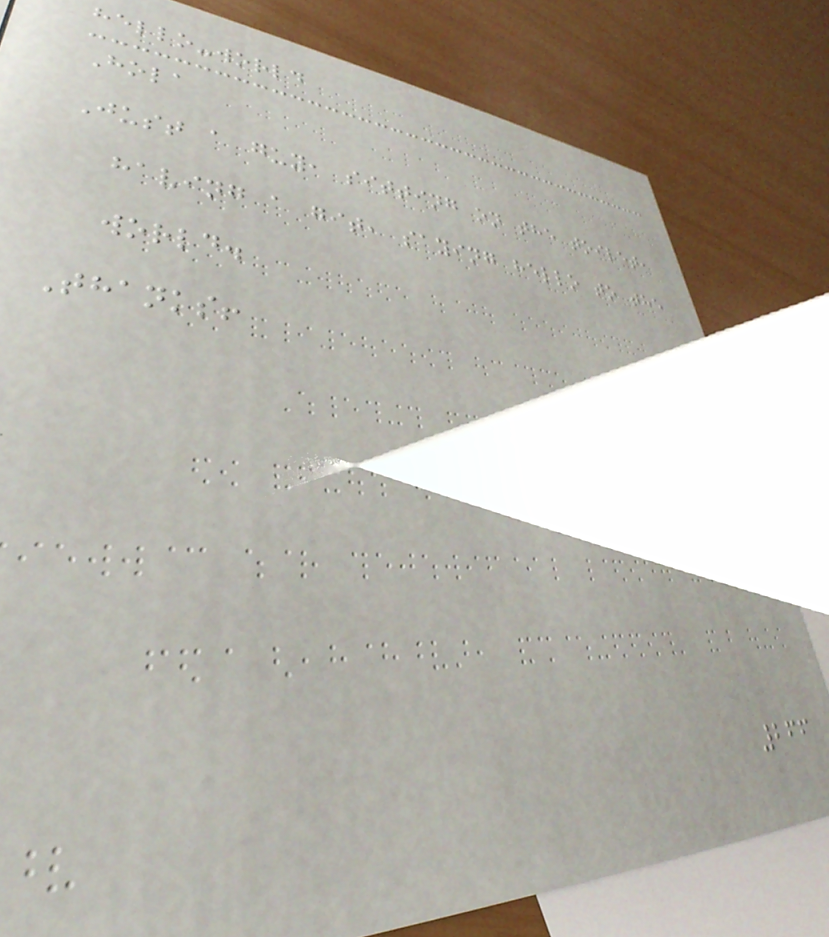hello-world
Hola
Just a guy, sitting on the toilet,
having a git, saying hello to the
world.
Thanks!
266
